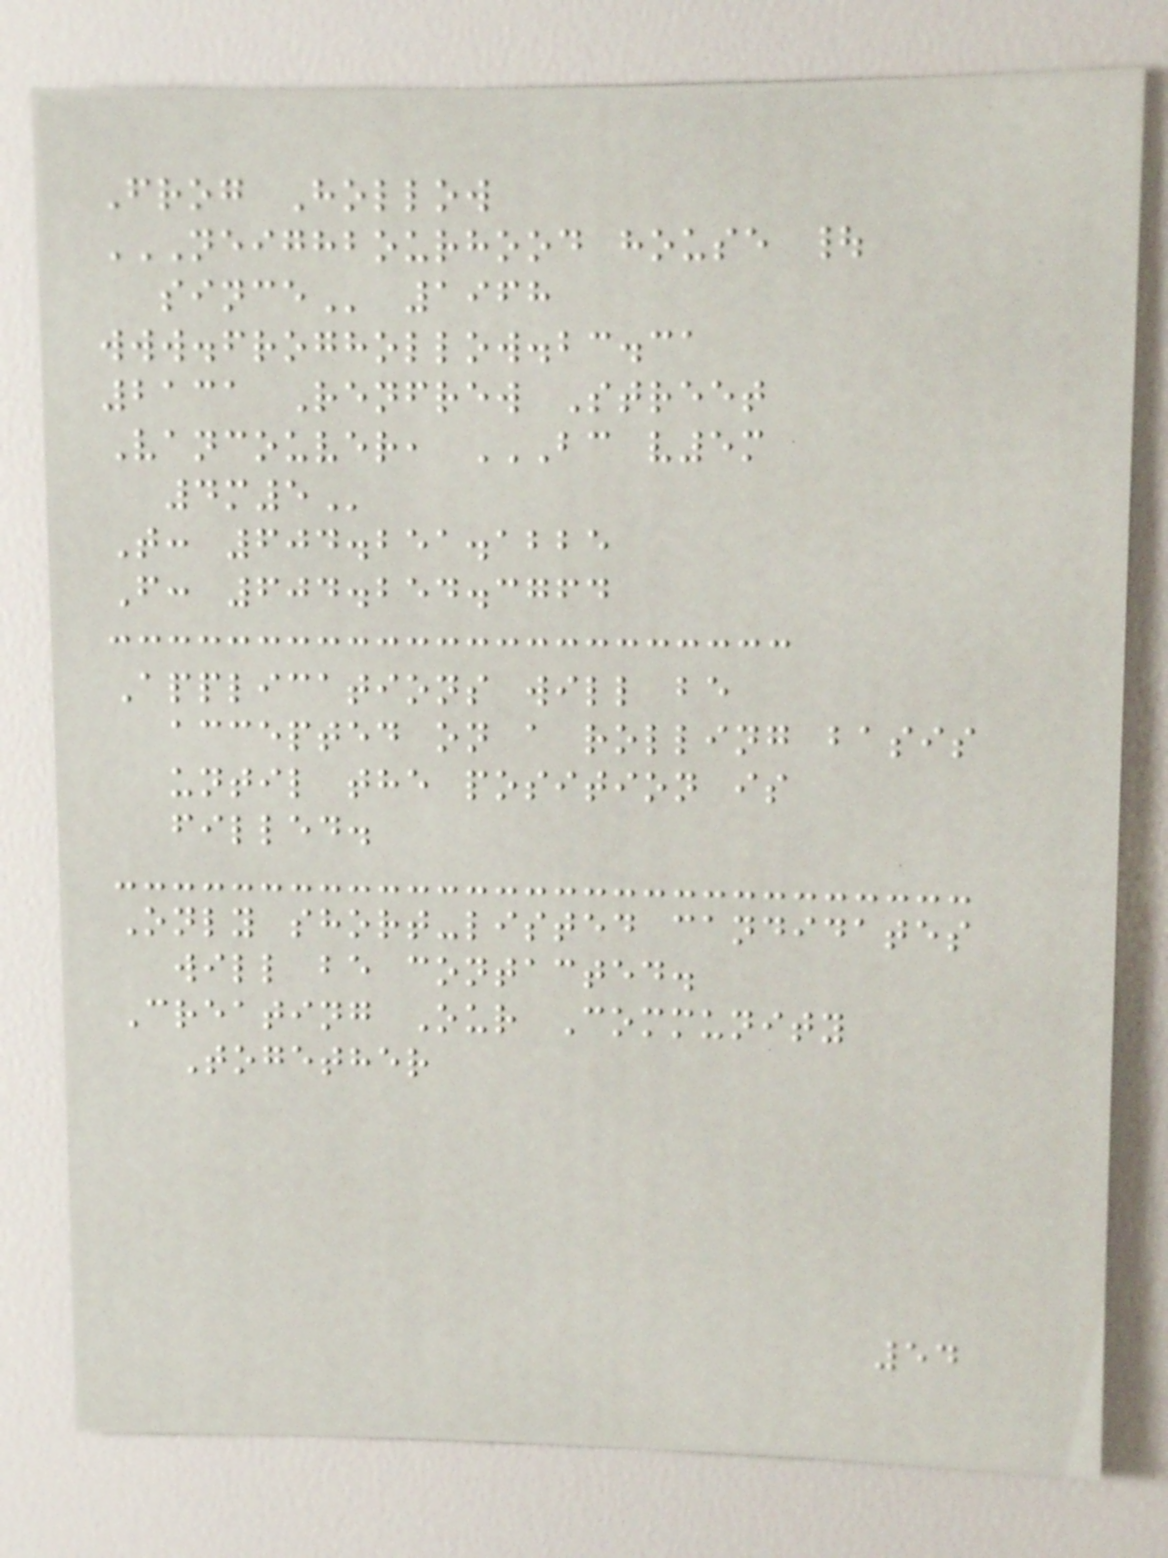Frog Hollow
NEIGHBOURHOOD HOUSE |
SINCE 1968
www.froghollow.bc.ca
2131 Renfrew Street
Vancouver, BC V5M
4M5
T: 604.251.1225
F: 604.254.3764
Applications will be
accepted on a rolling basis
until the position is
filled.
Only short-listed candidates
will be contacted.
Creating Our Community
Together
54
